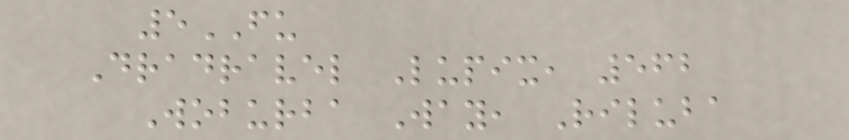5FU
Dradravel Lupix, 562
Woburba Way, Riluba
